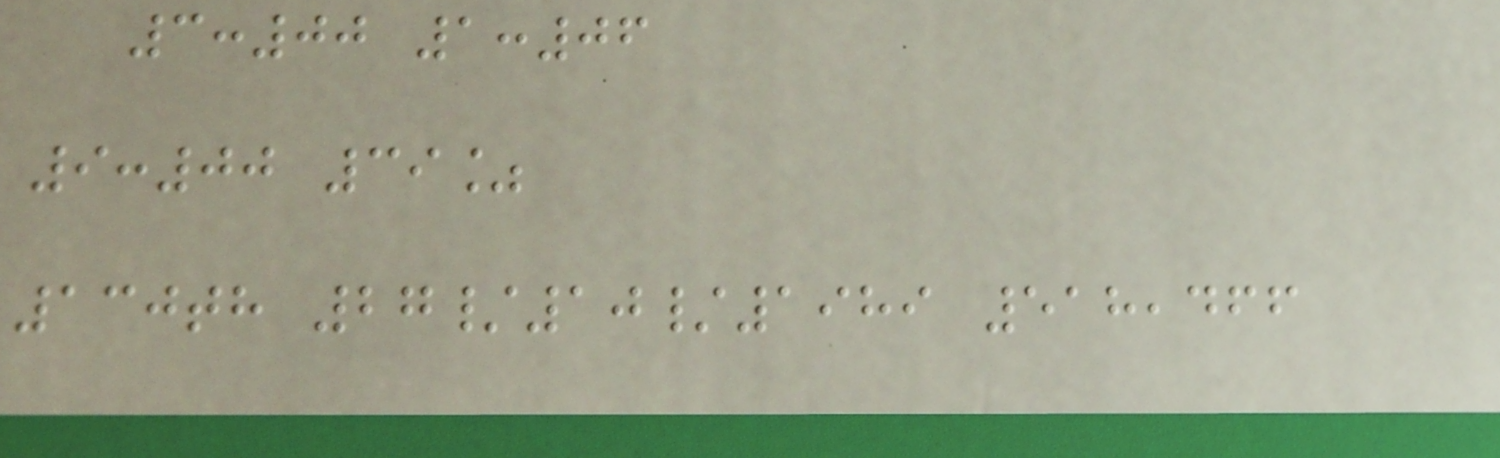3:00 1:06
9:00 39%
130th 27/10/1989 518,466
